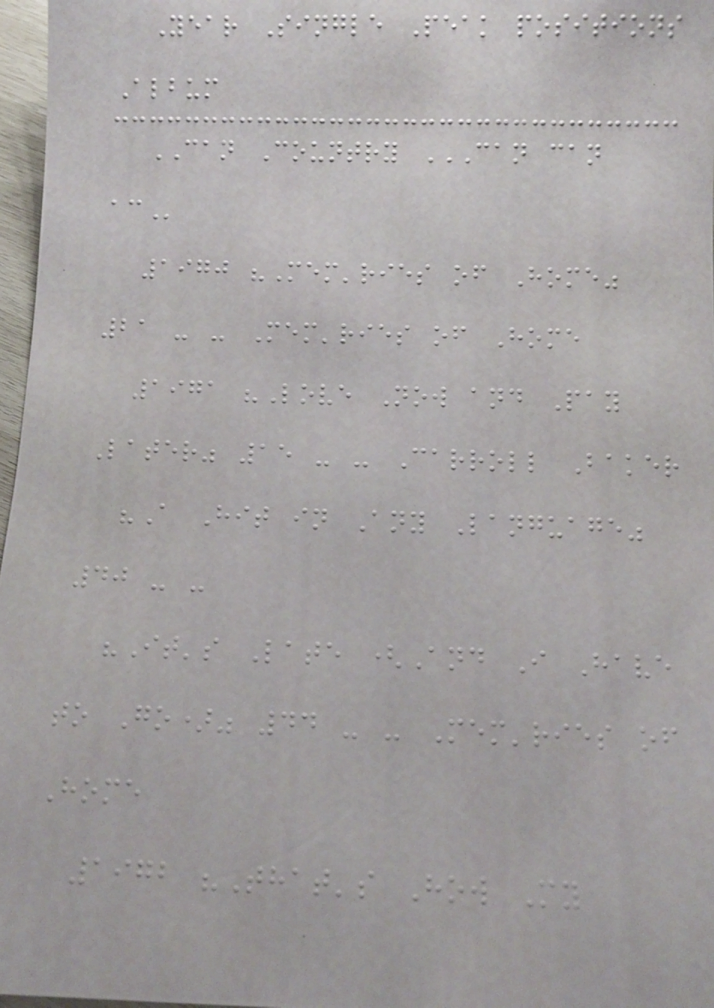Year Single Peak positions
Album
CAN Country CAN CAN
AC
1970 "Mem'ries of Home"
21 - - Mem'ries of Home
1971 "Love Now and Pay
Later" 15 - - Carroll Baker
"A Hit in Any Language"
40 - -
"It's Late (And I Have
to Go)" 44 - - Mem'ries of
Home
1972 "That's How My
